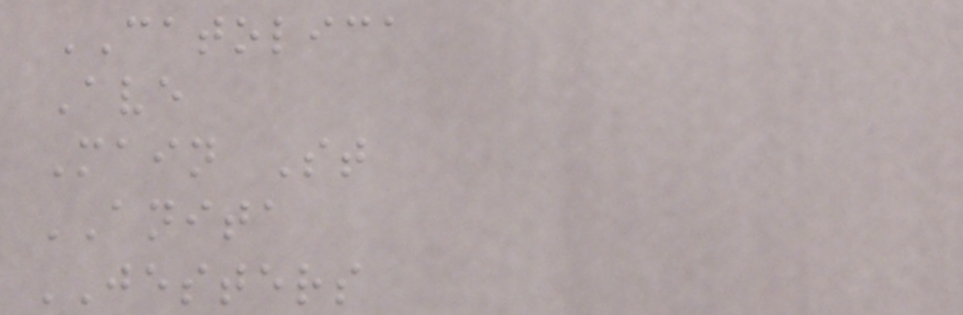CATOLICA
Ave
Main St
ANITA
JESTERS
